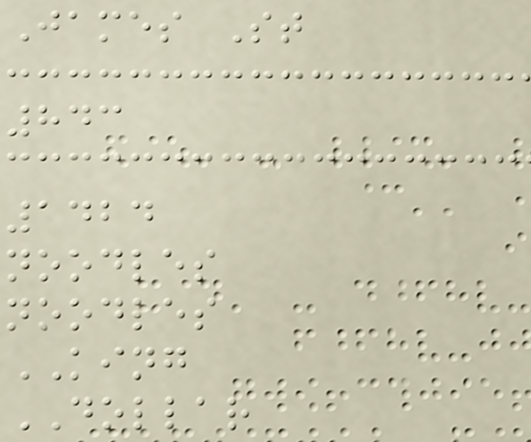James St
843
1424
noodles
noodles
KING
DOLLAR
